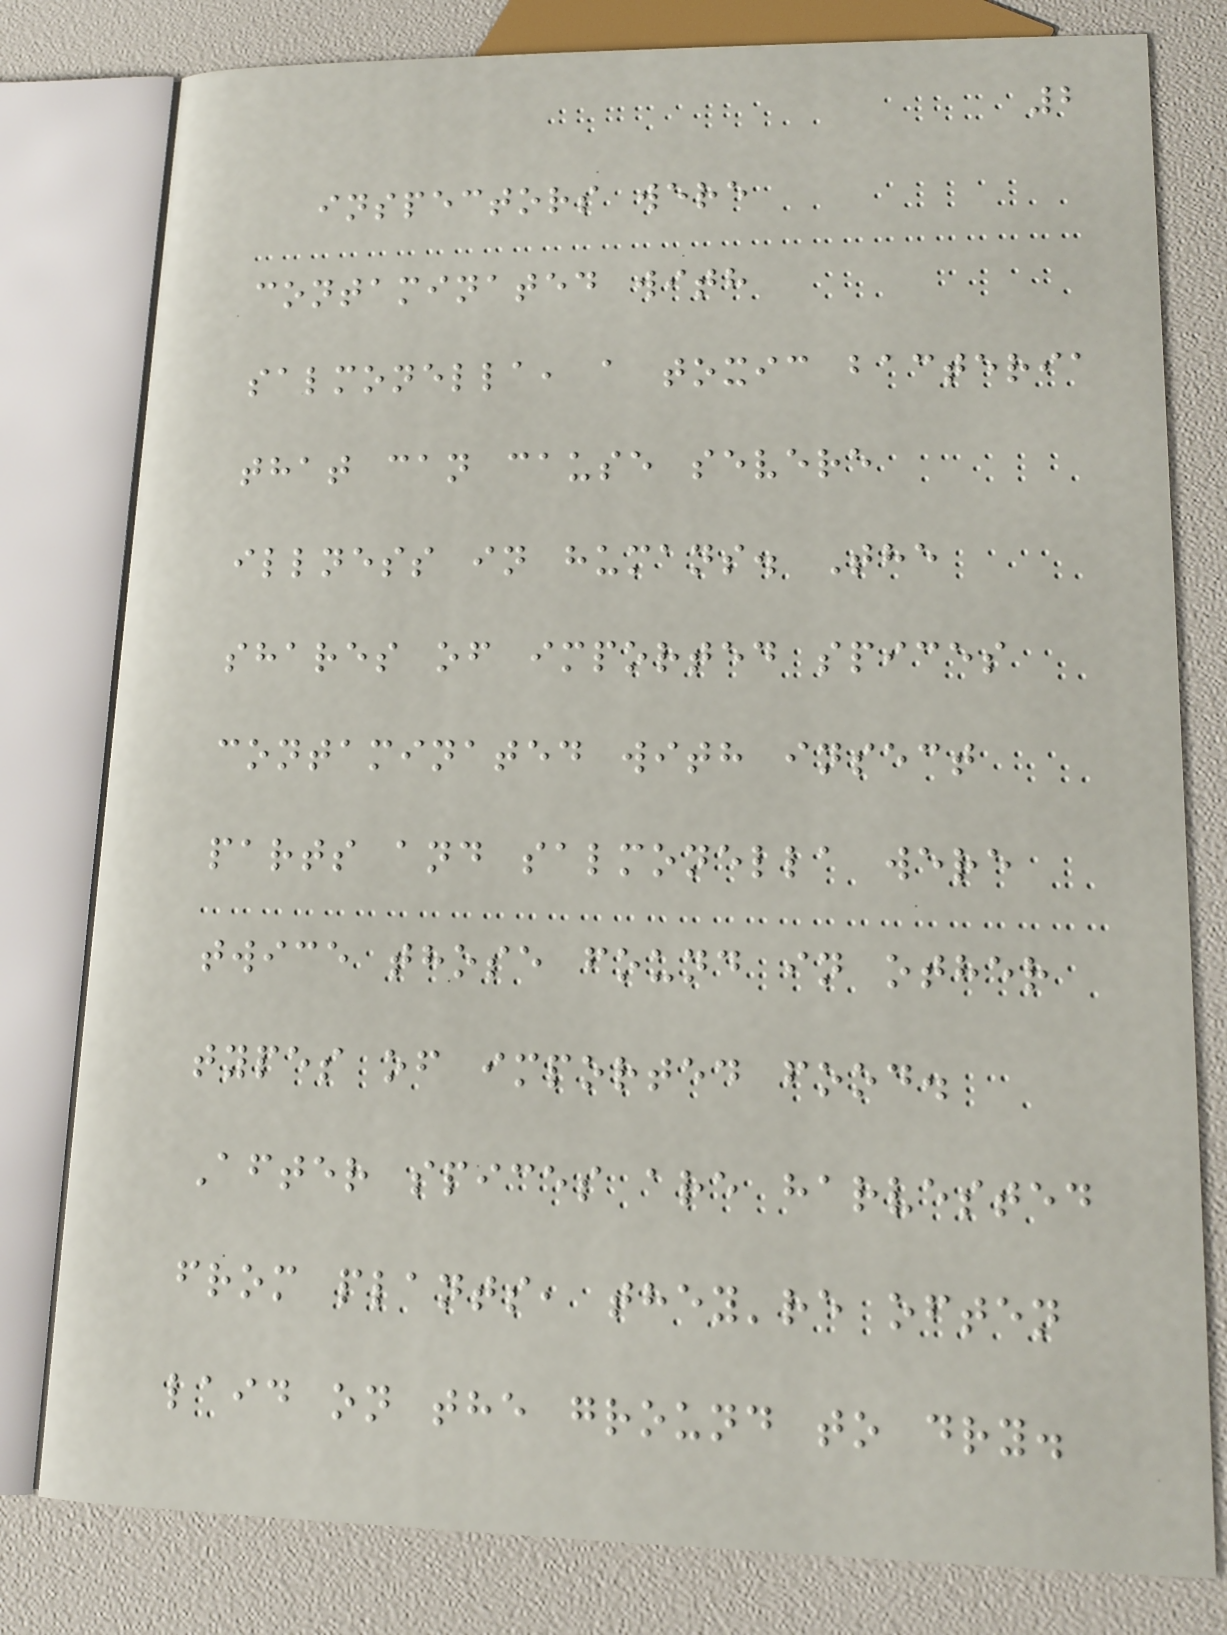2
inspectors were
contaminated with
salmonella, a toxic bacteria
that can cause severe
illness in humans. The
shares of imported spices
contaminated with insect
parts and salmonella were
twice those found in other
types of imported food.
After spices are harvested
from plants, they're often
laid on the ground to dry.
